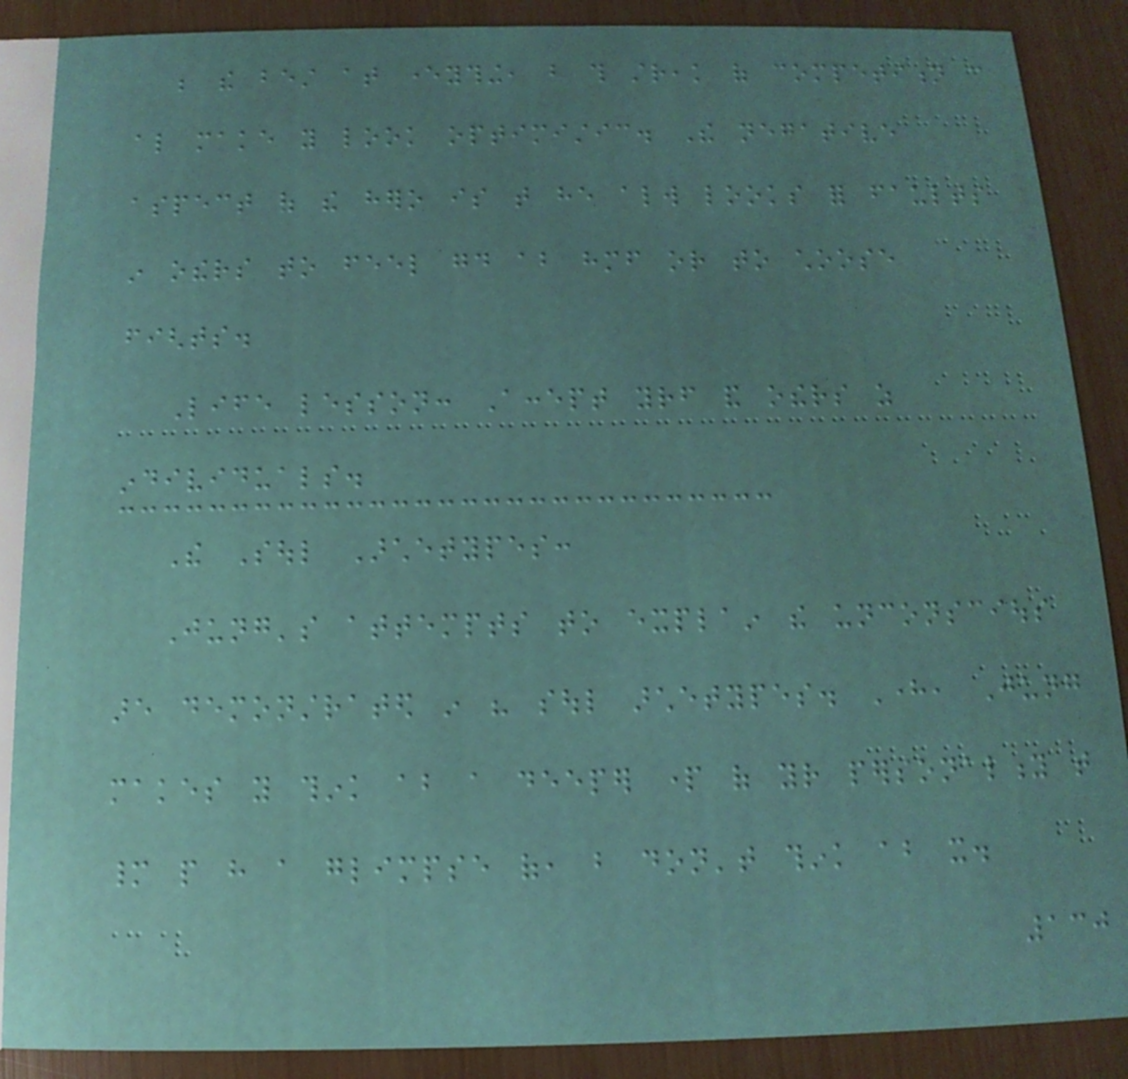be the best at everything, but this streak of competition can
also make you look optimistic. The negative
aspect of the hero is that he always looks for faults
in others to feel good about himself or to choose
fights.
Life lesson: Accept yourself and others as
individuals.
The Soul Archetypes:
Jung's attempts to explain the unconscious
are demonstrated in his soul archetypes. Here, Jung
makes you think about a deeper part of your personality that
many people have a glimpse of, but don't think about it.
130
